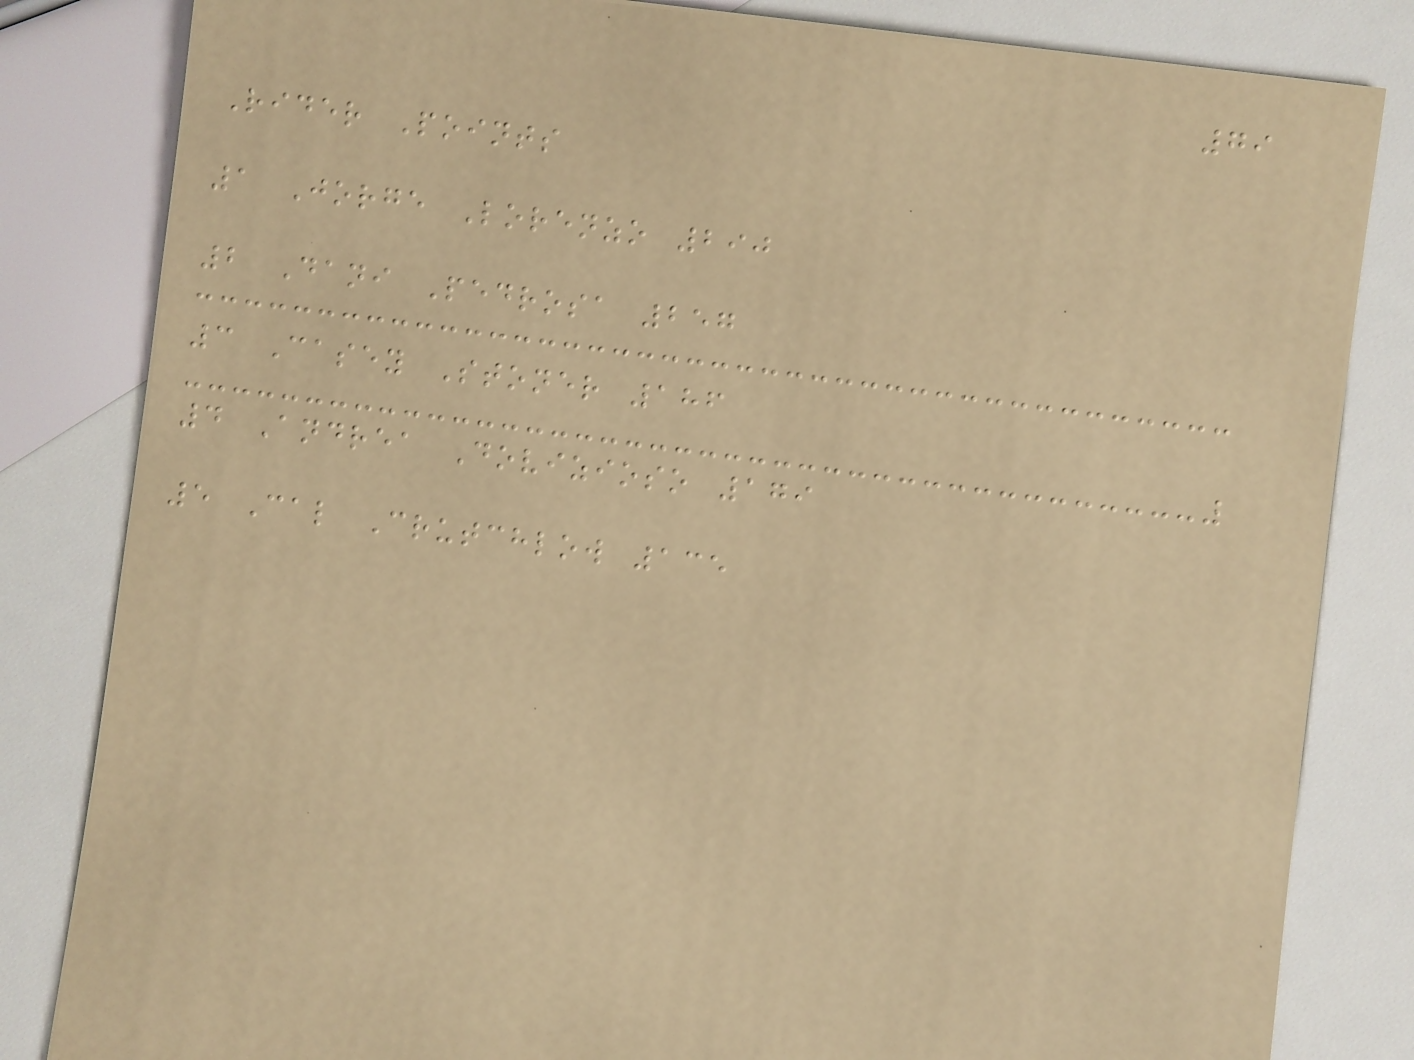79
Rider Points
1 Jorge Lorenzo 290
2 Dani Pedrosa 257
3 Casey Stoner 186
4 Andrea Dovizioso 179
5 Cal Crutchlow 135
